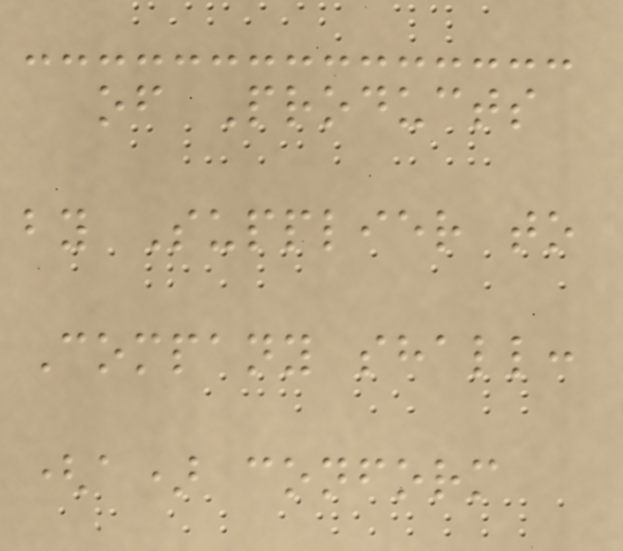of Products
by Supplier to
Company shall:
(a) conform
